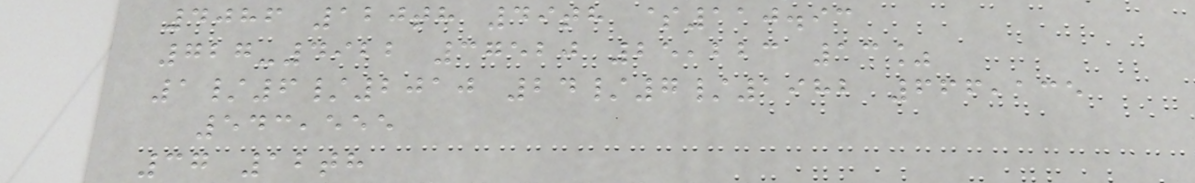4086 120th 49th $110.93
727-4922 37520 25,223 13%
1/6/2010 24/7/1982 666,135
543,555
37 12th
